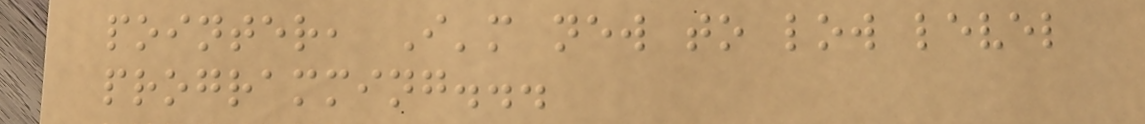pointer, I'm new to low level
programming...
